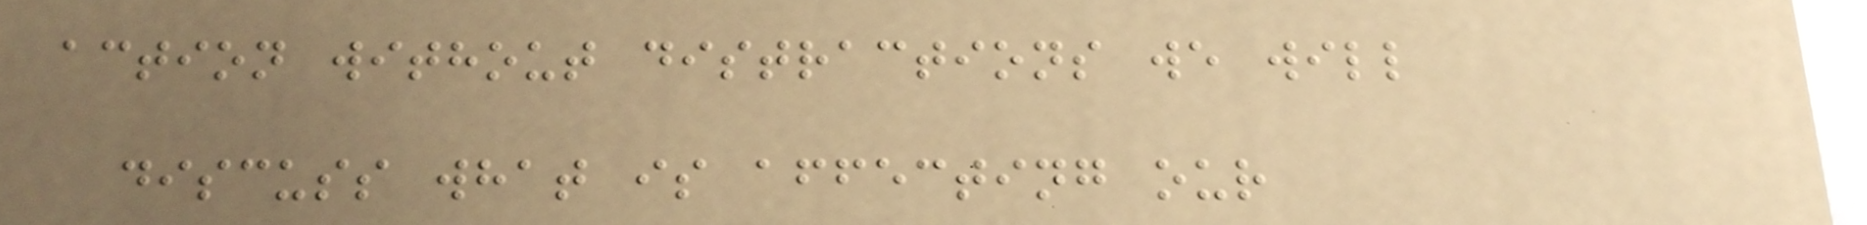action without distractions we will
discuss what is affecting our
